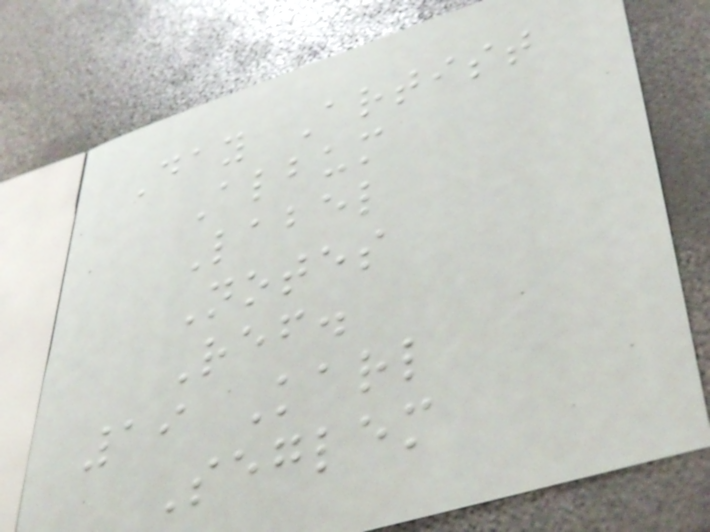Day Artist
Album
Label
Notes
Ref.
19 Karl
Seglem
